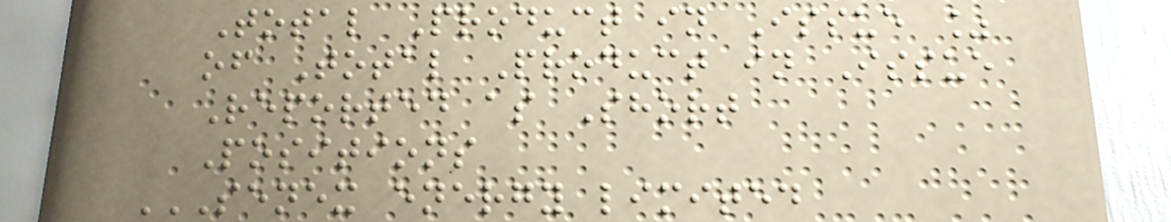Total Product in Issue %
of Total Product in Issue
Reported as Short
Positions
SENEX ENERGY LIMITED
